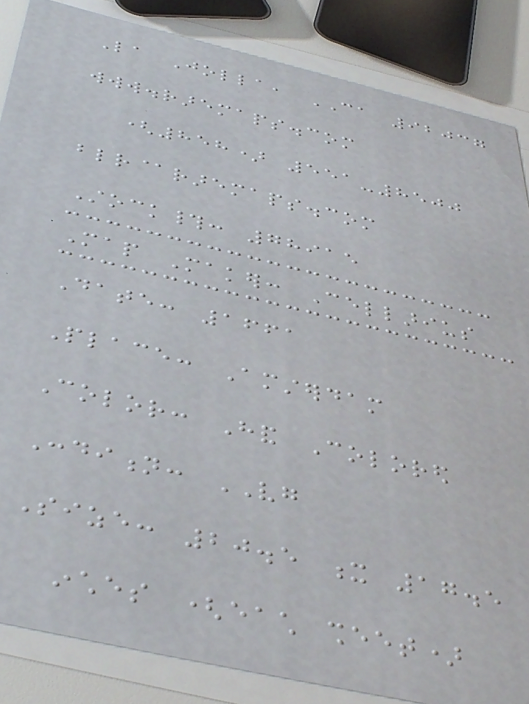La Jolla, CA 92037
www.raremaps.com
(858) 551-8500
blr@raremaps.com
Stock#: 78915
Map Maker: Cellarius
Date: 1661
Place: Amsterdam
Color: Hand Colored
Condition: VG
Size: 20.5 x 17.5
inches (each sheet)
